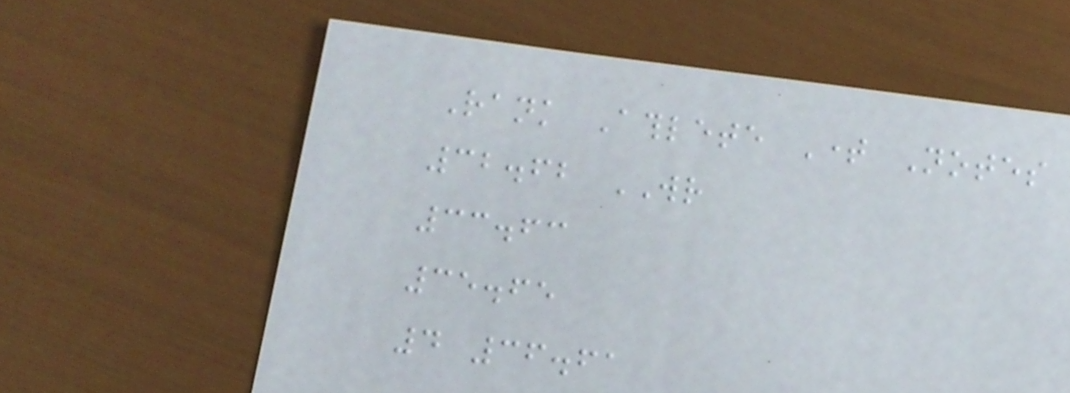Rank Athlete Time Notes
32.62 WR
33.63
35.65
4 36.61
